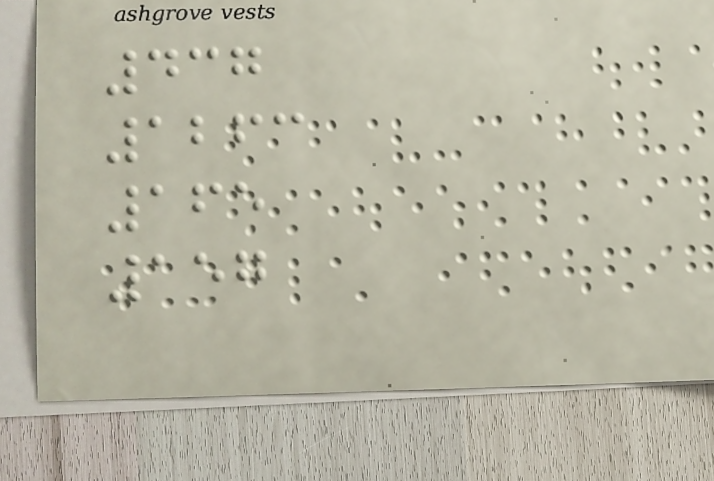437
1263
165
157
